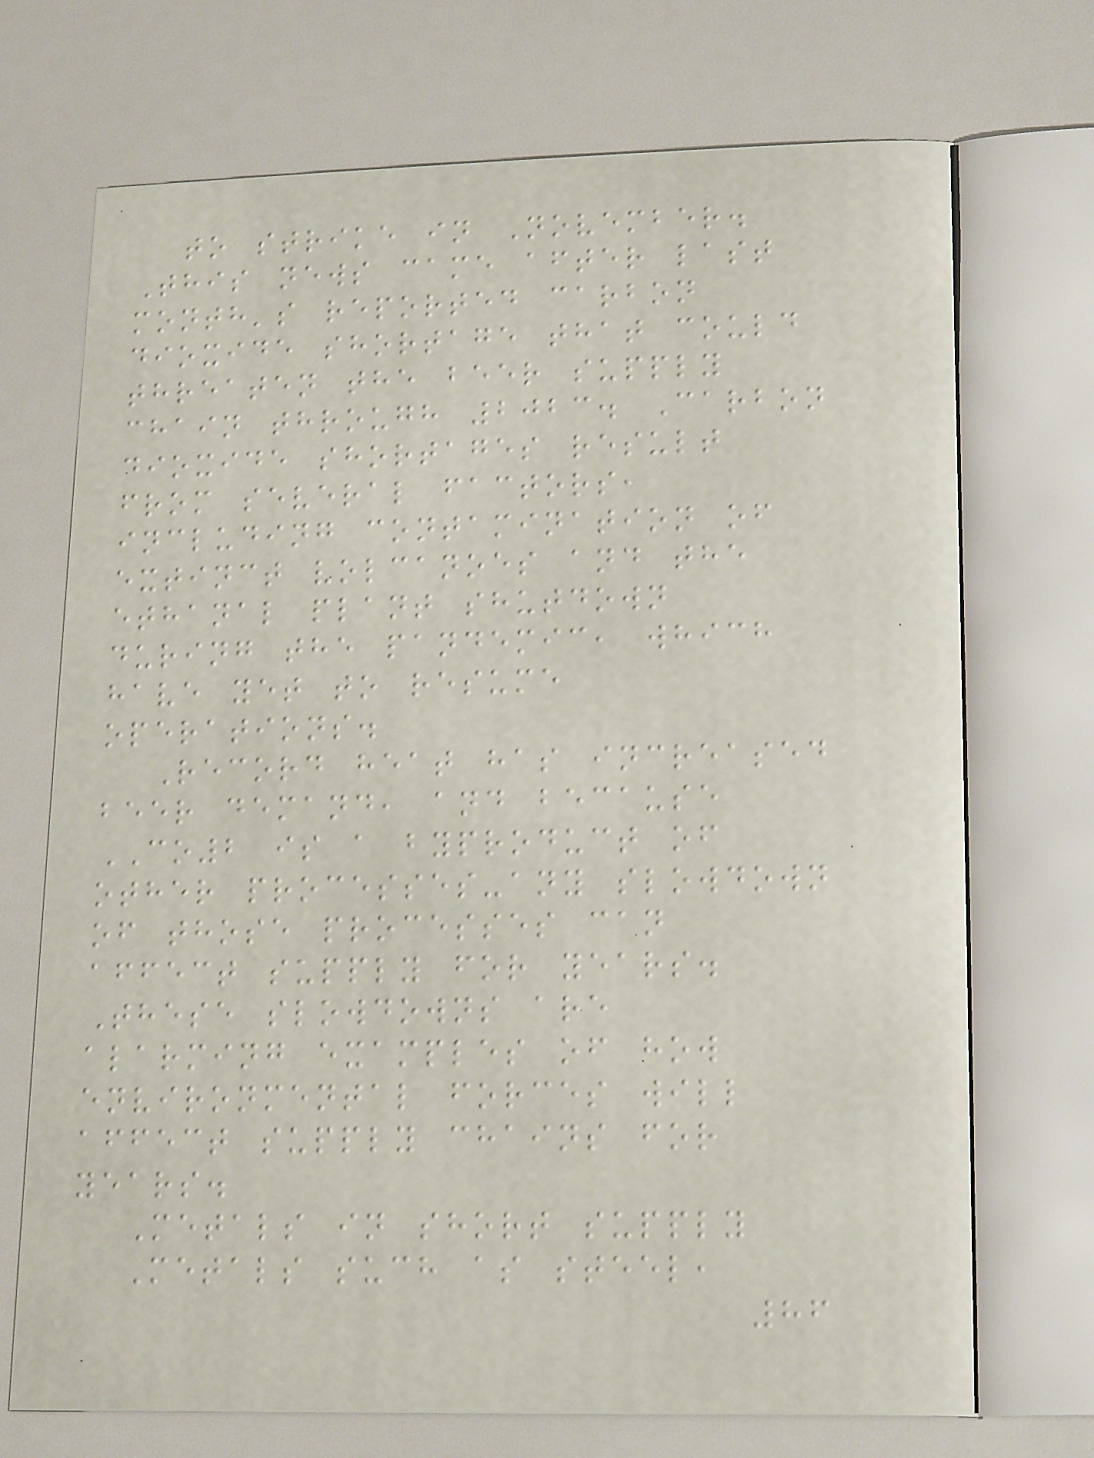to strike in November.
This news came after last
month's reported carbon
dioxide shortage that could
threaten the beer supply
chain through 2023. Carbon
dioxide shortages result
from several factors,
including contamination of
extinct volcanoes and the
ethanal plant shutdown
during the pandemic, which
have yet to resume
operations.
Record heat has increased
beer demand, and because
CO2 is a byproduct of
other processes-any slowdown
of those processes can
affect supply for years.
These slowdowns are
alarming examples of how
environmental forces will
affect supply chains for
years.
Metals in short supply
Metals such as steel,
86
